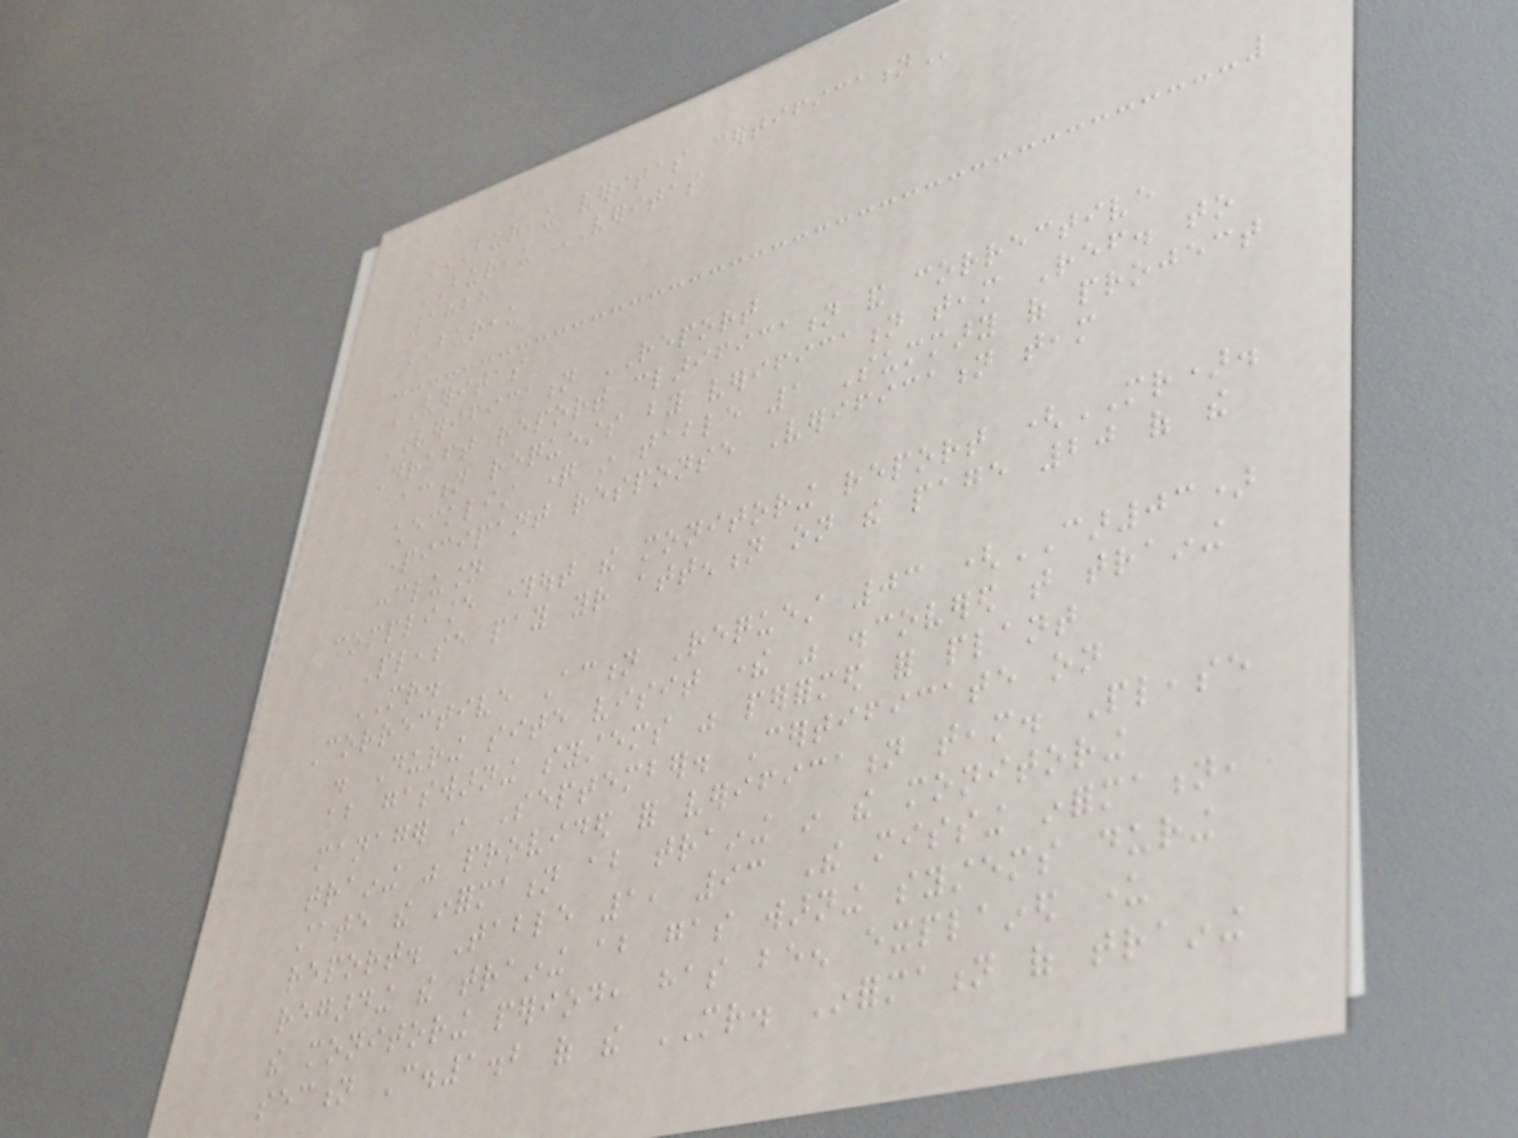BUREAU VERITAS CERTIFICATION
BUREAU VERITAS
1828
BUREAU
VERITAS
VERIFICATION REPORT
Draft report clarification and corrective
action requests by verification team Ref. to
checklist question in table 1 Summary of project
participant response Verification team
conclusion
compliance throughout the monitoring report (MR).
Please pay your attention on the page 20 of the
MR.
Corrective Action Request 03 (CAR03)
. During site visit there was discovered that training
about gaswarning systems was performed for plant
manager in September. Certificate on
training was provided for verification team. Please
state the information about training in the monitoring
report. Table 1, 93 The missing information,
regarding the training about gas warning systems during
the monitoring period, has been explained under
section C.1.2 of the MR. Information of training
